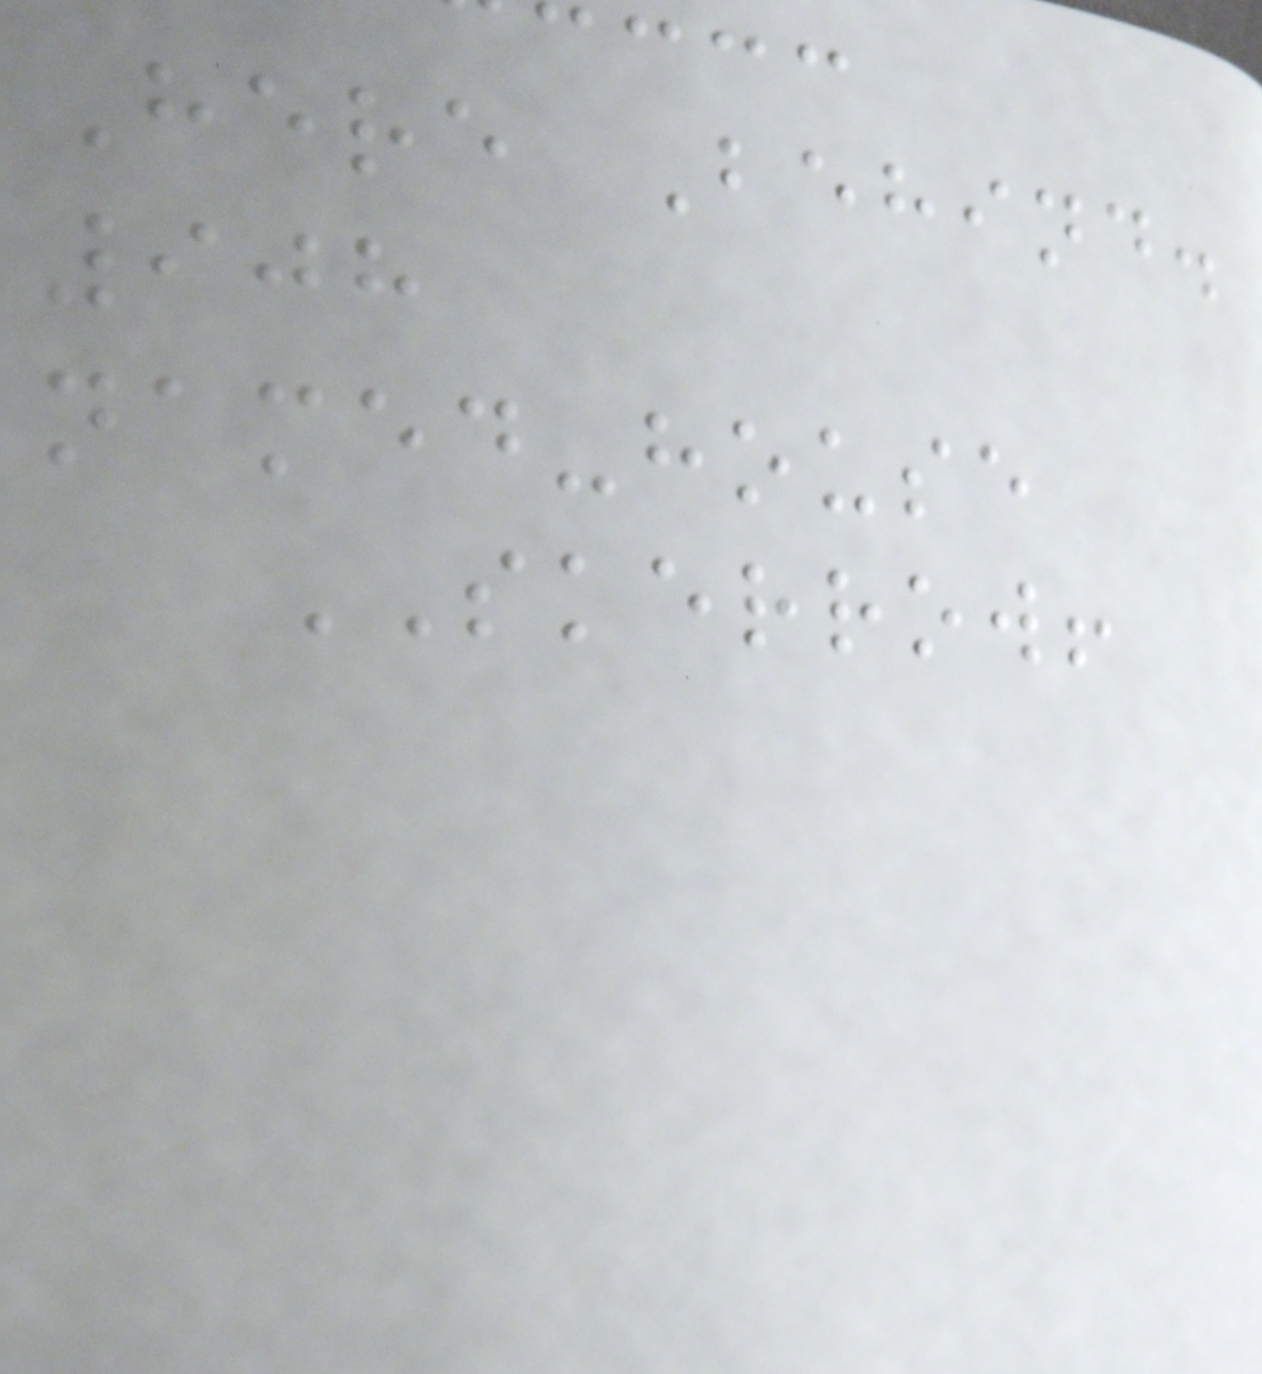Here Behind.
908
named-house
SKERROW!
